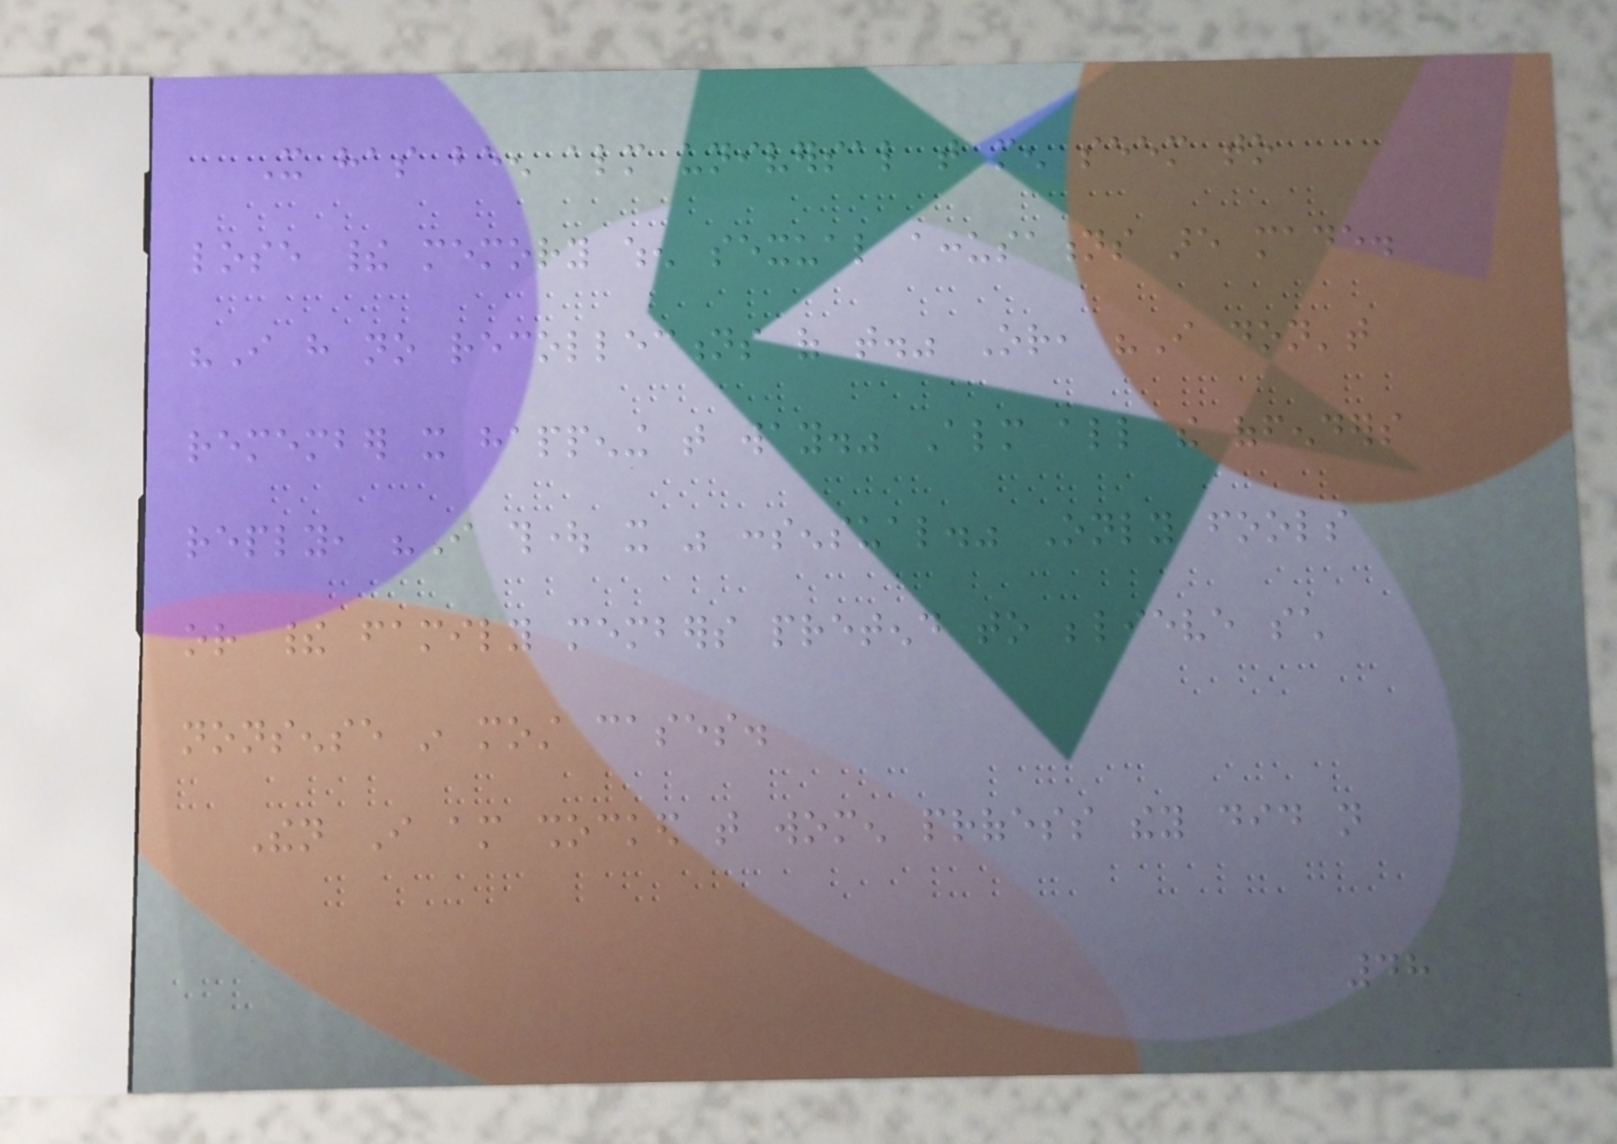It has been almost universal that men seem to
lose their memory when sexual accusations are made.
"I have no recollections of that." Or, "I don't
remember it happening that way." Almost all the offenders
reply, "I thought it was consensual." Only fools
or their family members pretend to believe such
nonsense in most cases.
Then I am shocked that women profess they did not
48
